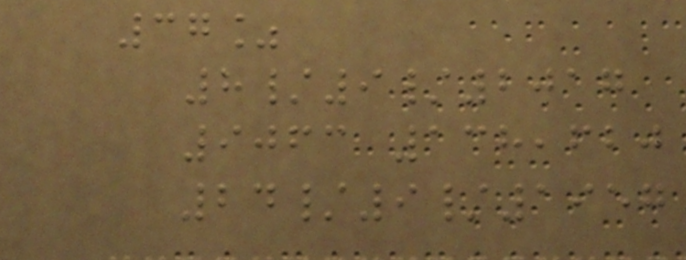37%
8/9/2017
9063 138,620
24/9/1957
